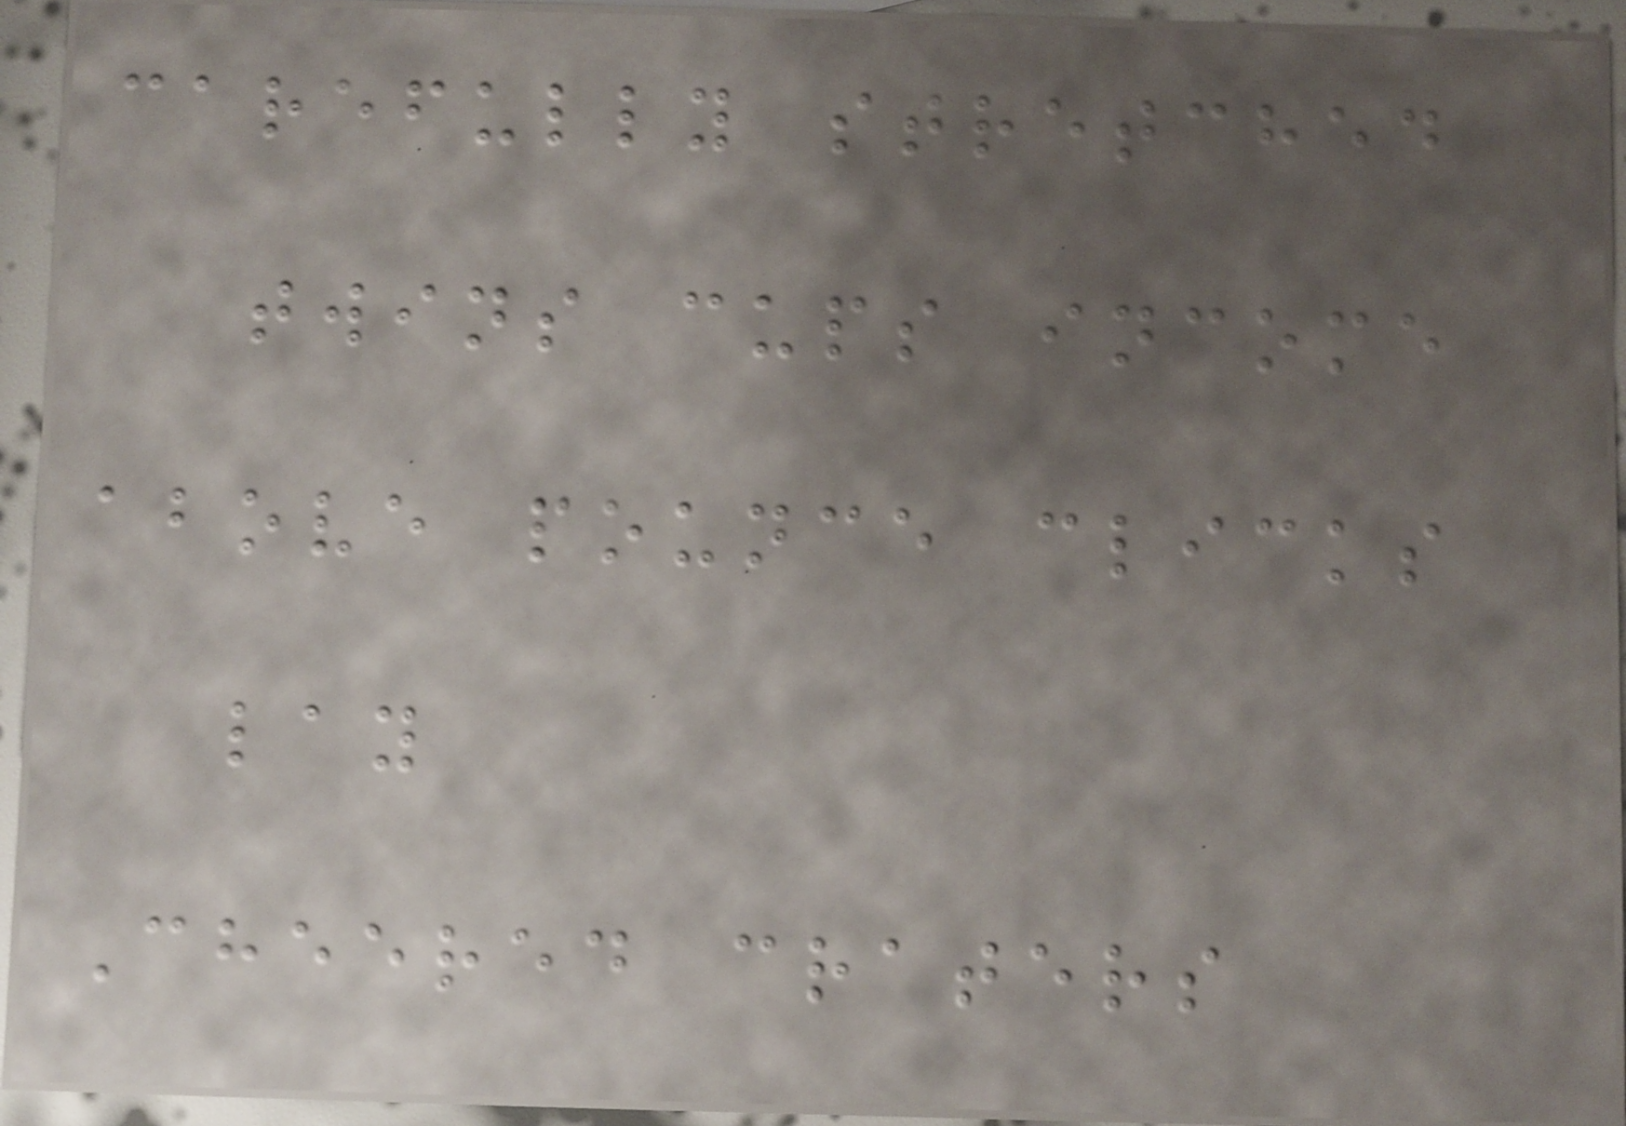carefully stretched
twins cups income
above pounce clicks
lay
Cheered craters
